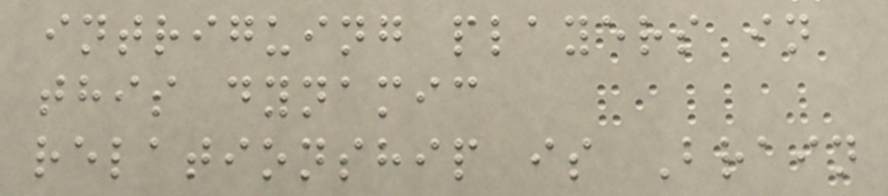intriguing players in
this dynamic
relationship is Brain
